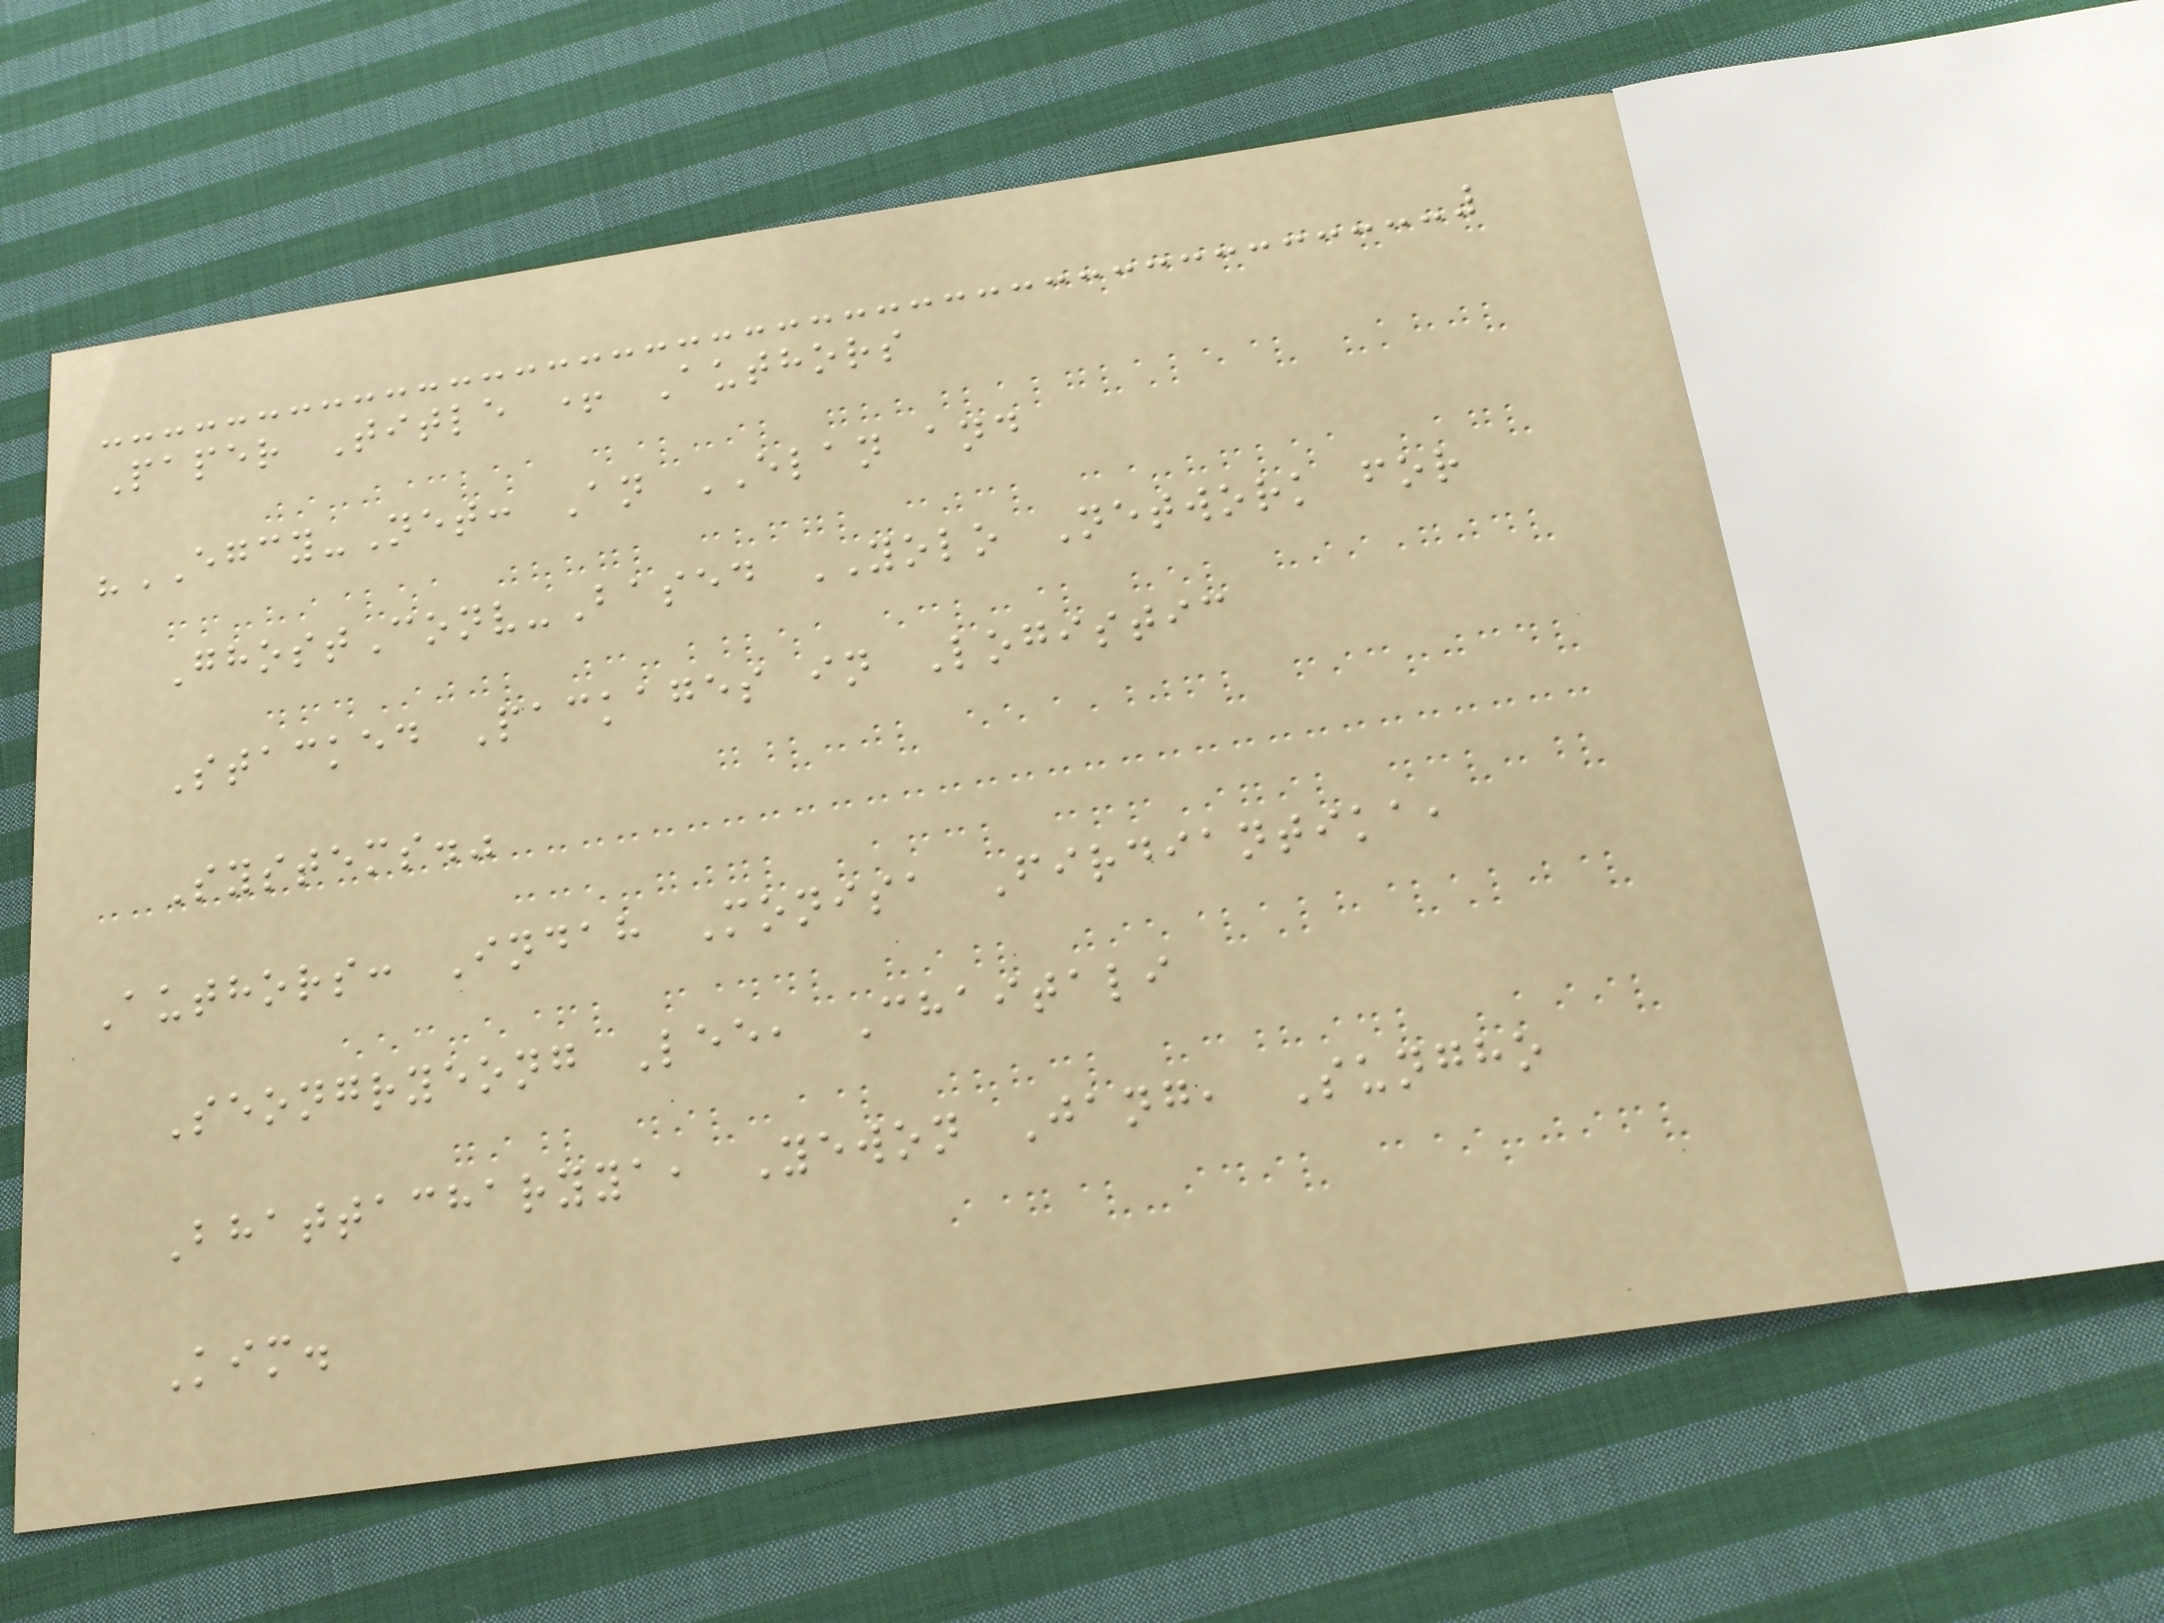Paper Title + Authors
"EGCY-Net: An ELAN and
GhostConv-Based YOLO Network for
Stacked Packages in Logistic
Systems."
Authors: Indah Monisa Firdiantika,
Seongryeong Lee, Chaitali
Bhattacharyya, Yewon Jang, Sungho
Kim.
